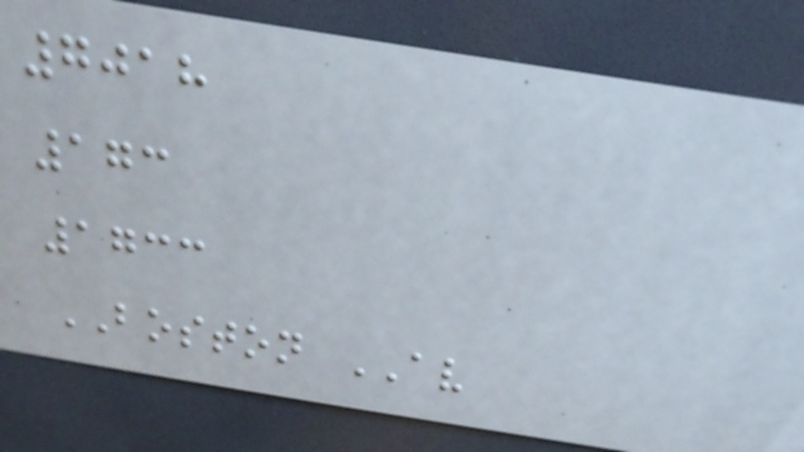7018
173
1733
BOSTON AV
